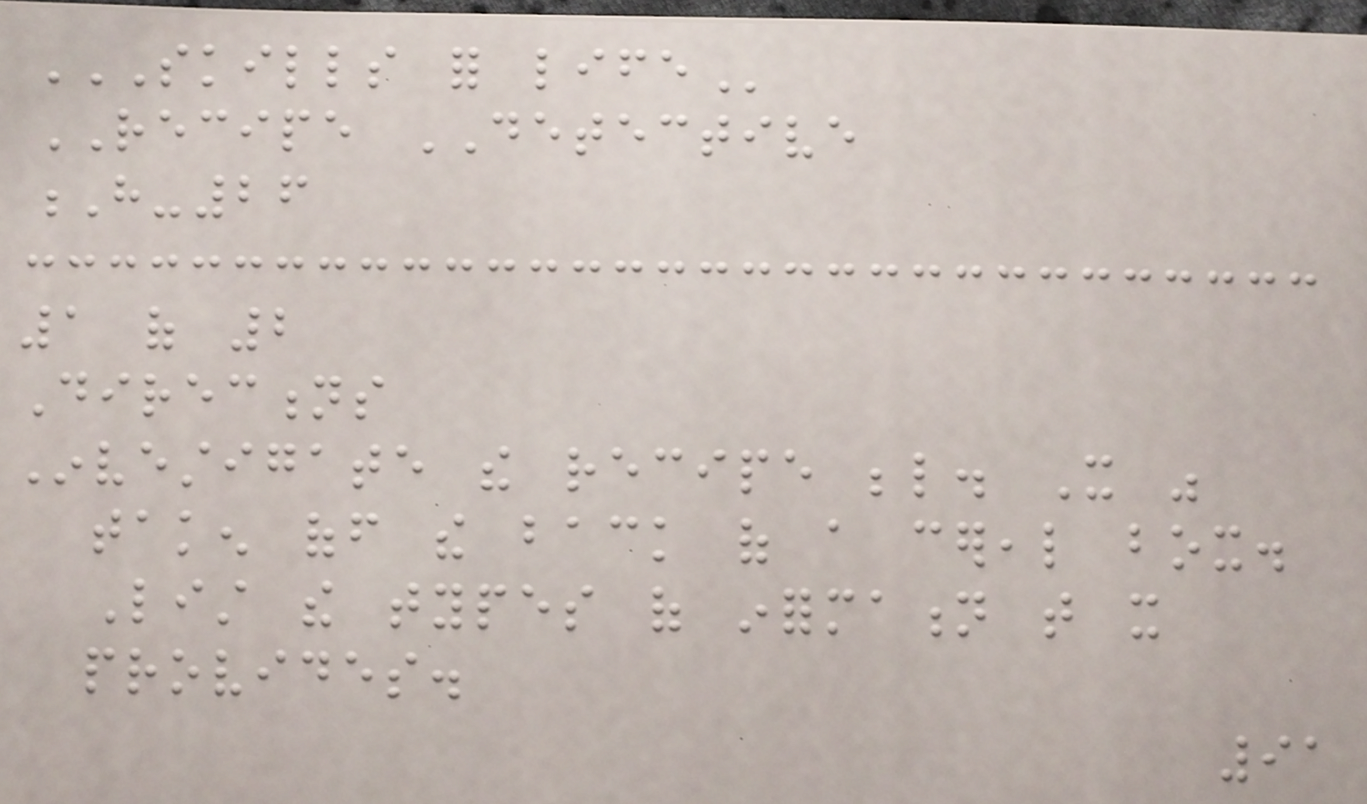SKILLS FOR LIFE
RECIPE DETECTIVE
H-26
1 of 2
Directions
Investigate the recipe below. It was
taken off the back of a cereal box.
List the types of information that it
provides.
91
